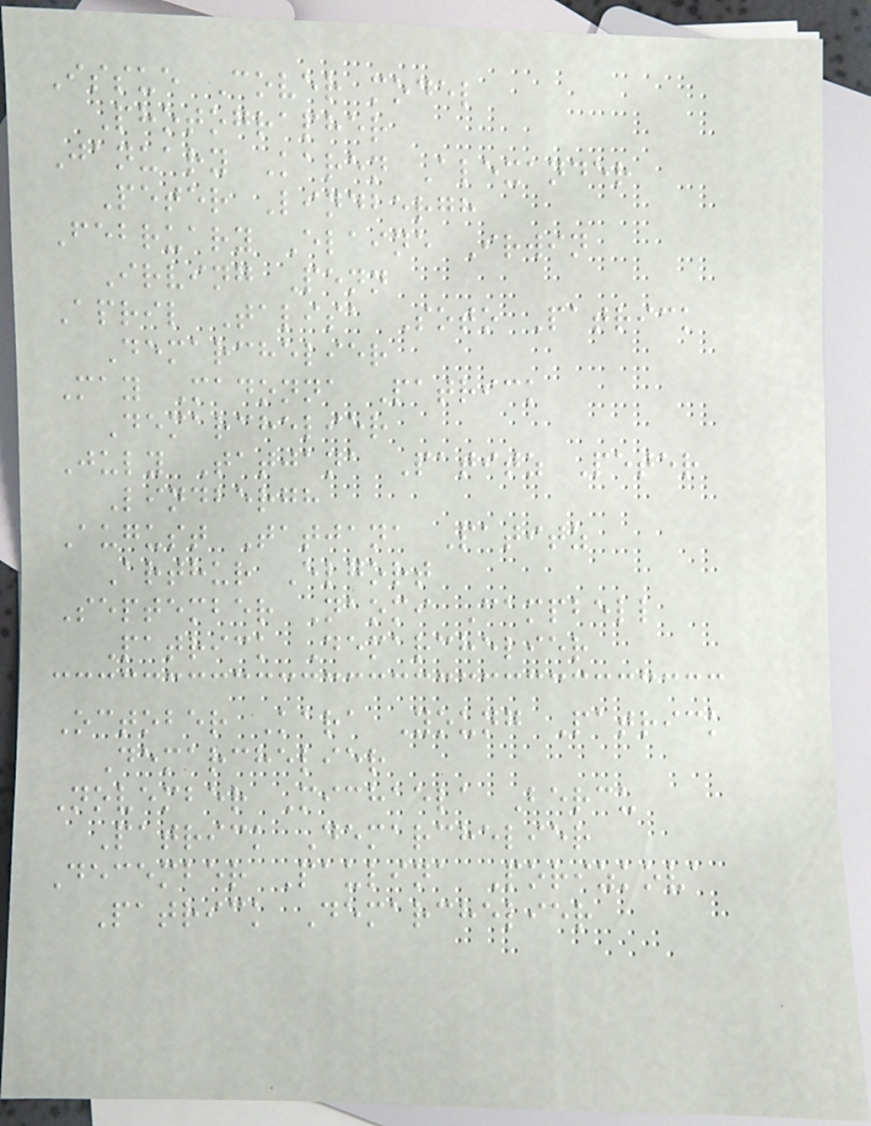Issue Cover model
Photographer
January Karen Alexander
Peter Lindbergh
February Elaine Irwin
Irving Penn
April Talisa Soto Patrick
Demarchelier
May Madonna Patrick
Demarchelier
July Tatjana Patitz Peter
Lindbergh
August Tatjana Patitz
Arthur Elgort
September Naomi Campbell
Patrick Demarchelier
October Kara Young Patrick
Demarchelier
November Michaela Bercu
Patrick Demarchelier
December Paulina Porizkova
Patrick Demarchelier
